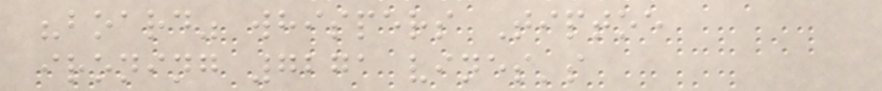"board" whispers Tiptoe
ironing 7271 vines's
